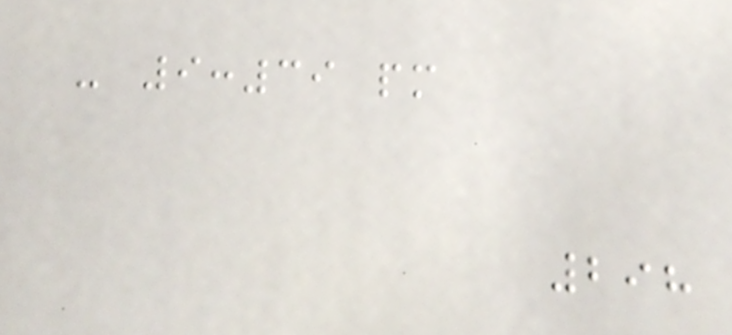- 9:39 pm
298
